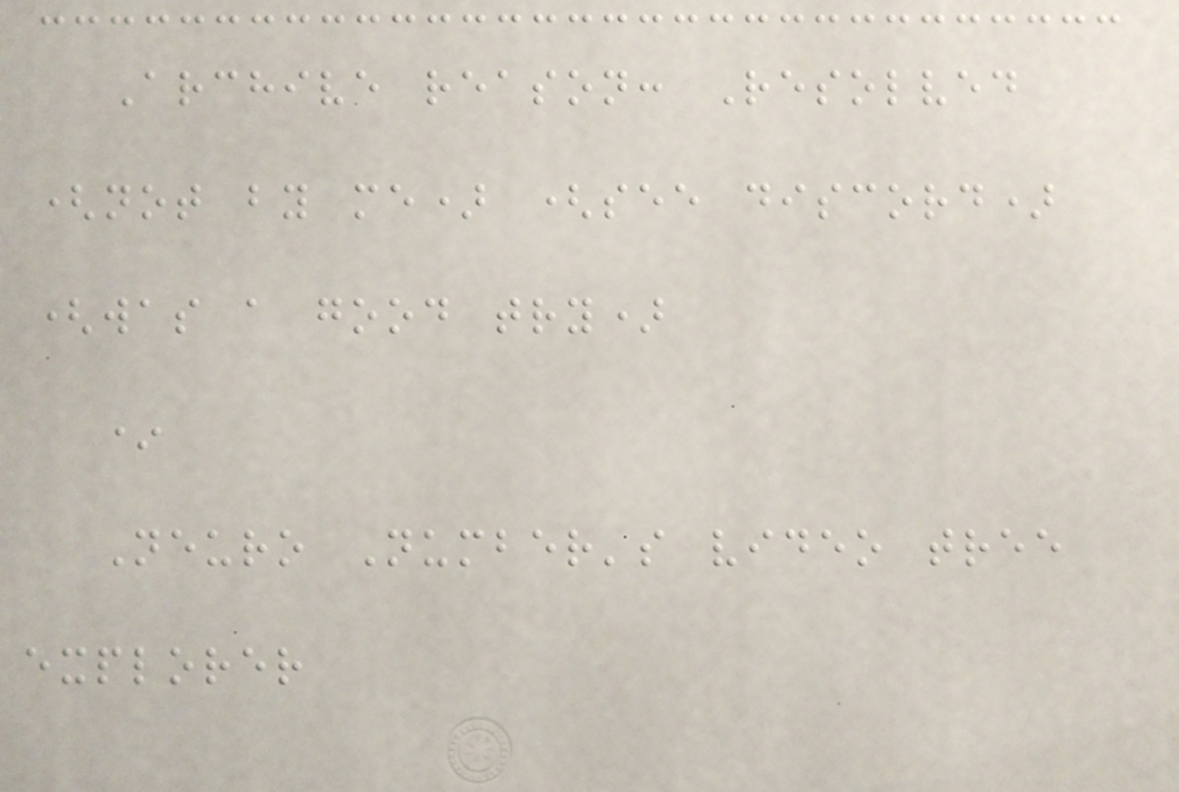Archive reason: Resolved
(not by me) (see discord)
(was a good try)
*
Neuro Number's video tree
explorer
